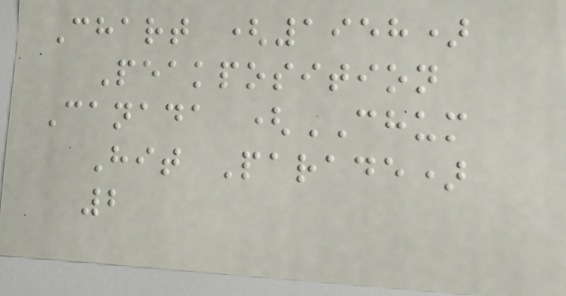Chart (1958)
Peakposition
Canada (CHUM
Hit Parade)
2
